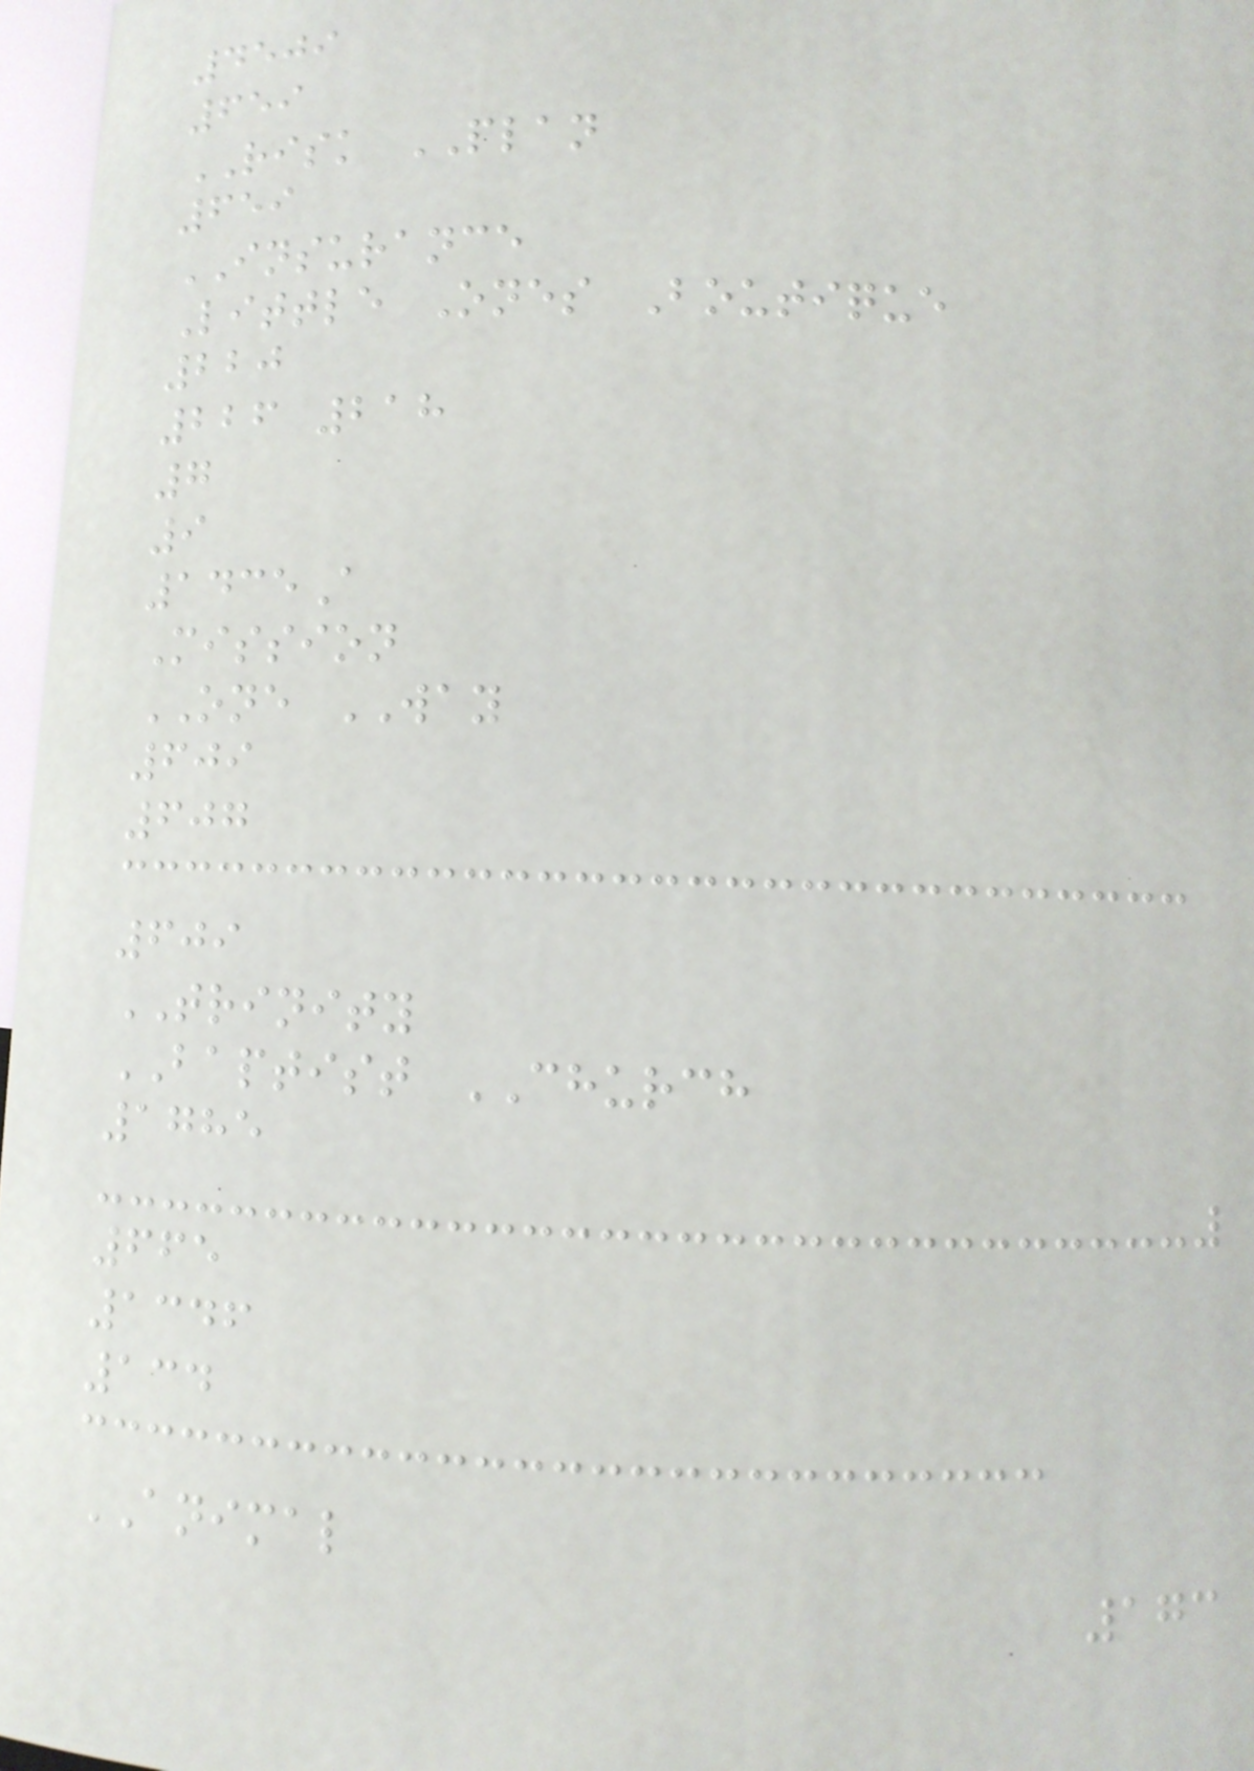4509
659
RISK PLAN
659
INSURANCE
Little Ones Boutique
220
226 218
7
9
1435A
Mission
ONE WAY
609
607
609
TRINITY
BAPTIST CHURCH
1785
665
1346
134
ANIMAL
173
